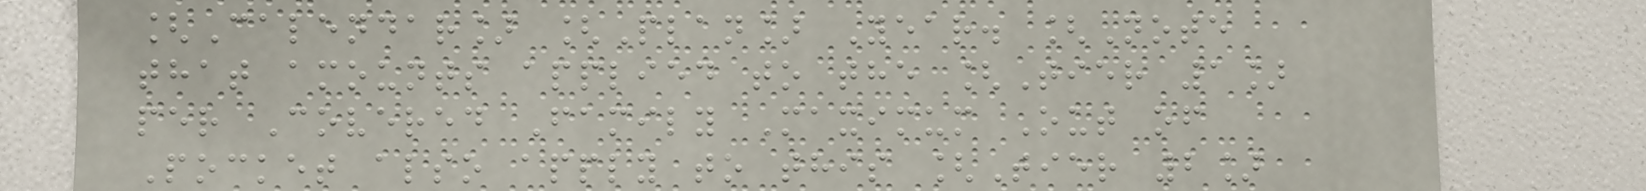[Calendar] [Plan] Year. [Note
that amounts applied to the [Tier 1]
per Covered Family Maximum Out of
Pocket also apply to this [Tier 2]
